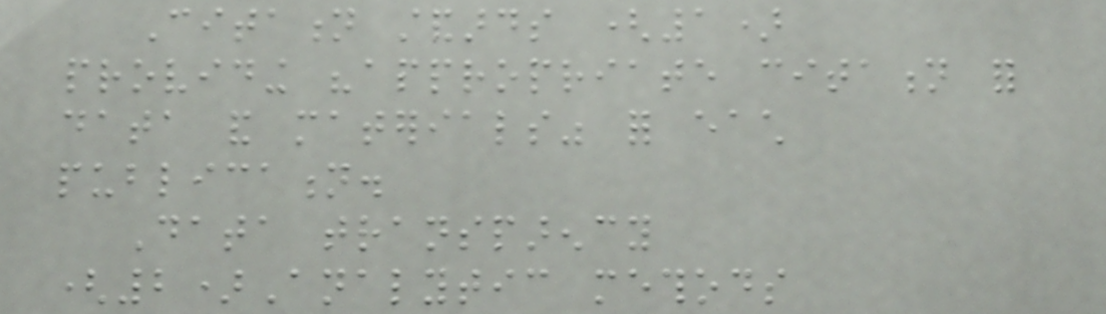Citation standards (1)
providing "appropriate citation for
data and materials" for each
publication.
Data transparency
(2)Analytic methods
